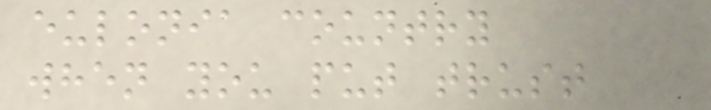eulonia country
when you put trust
